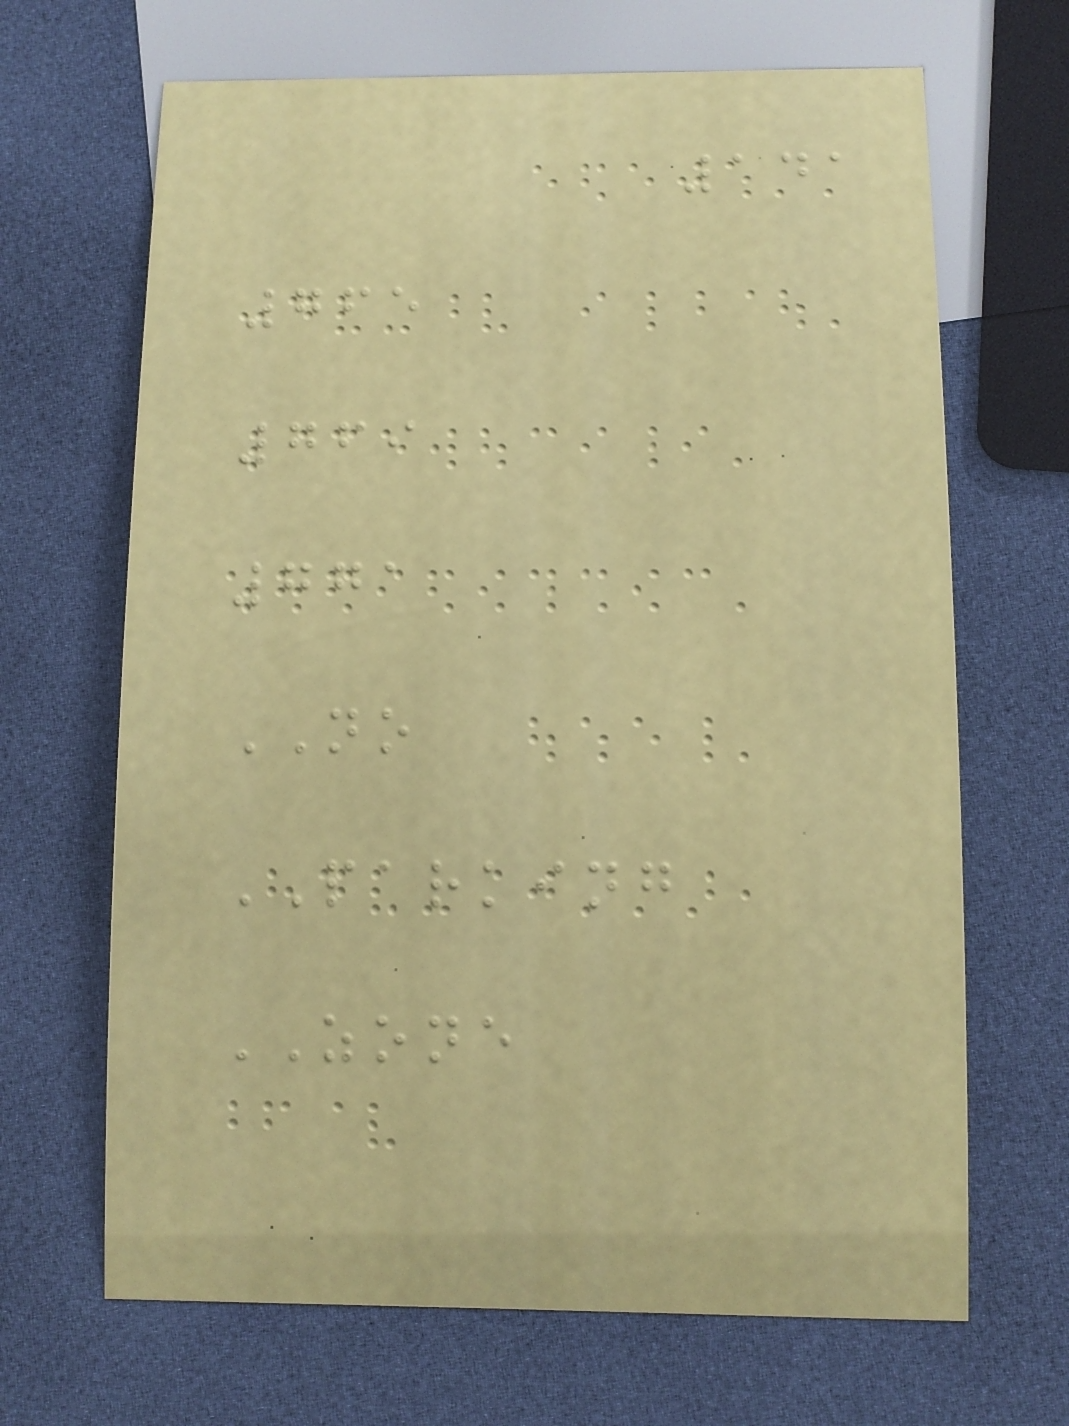141
765
769
771
NO
PARKING
ZONE
